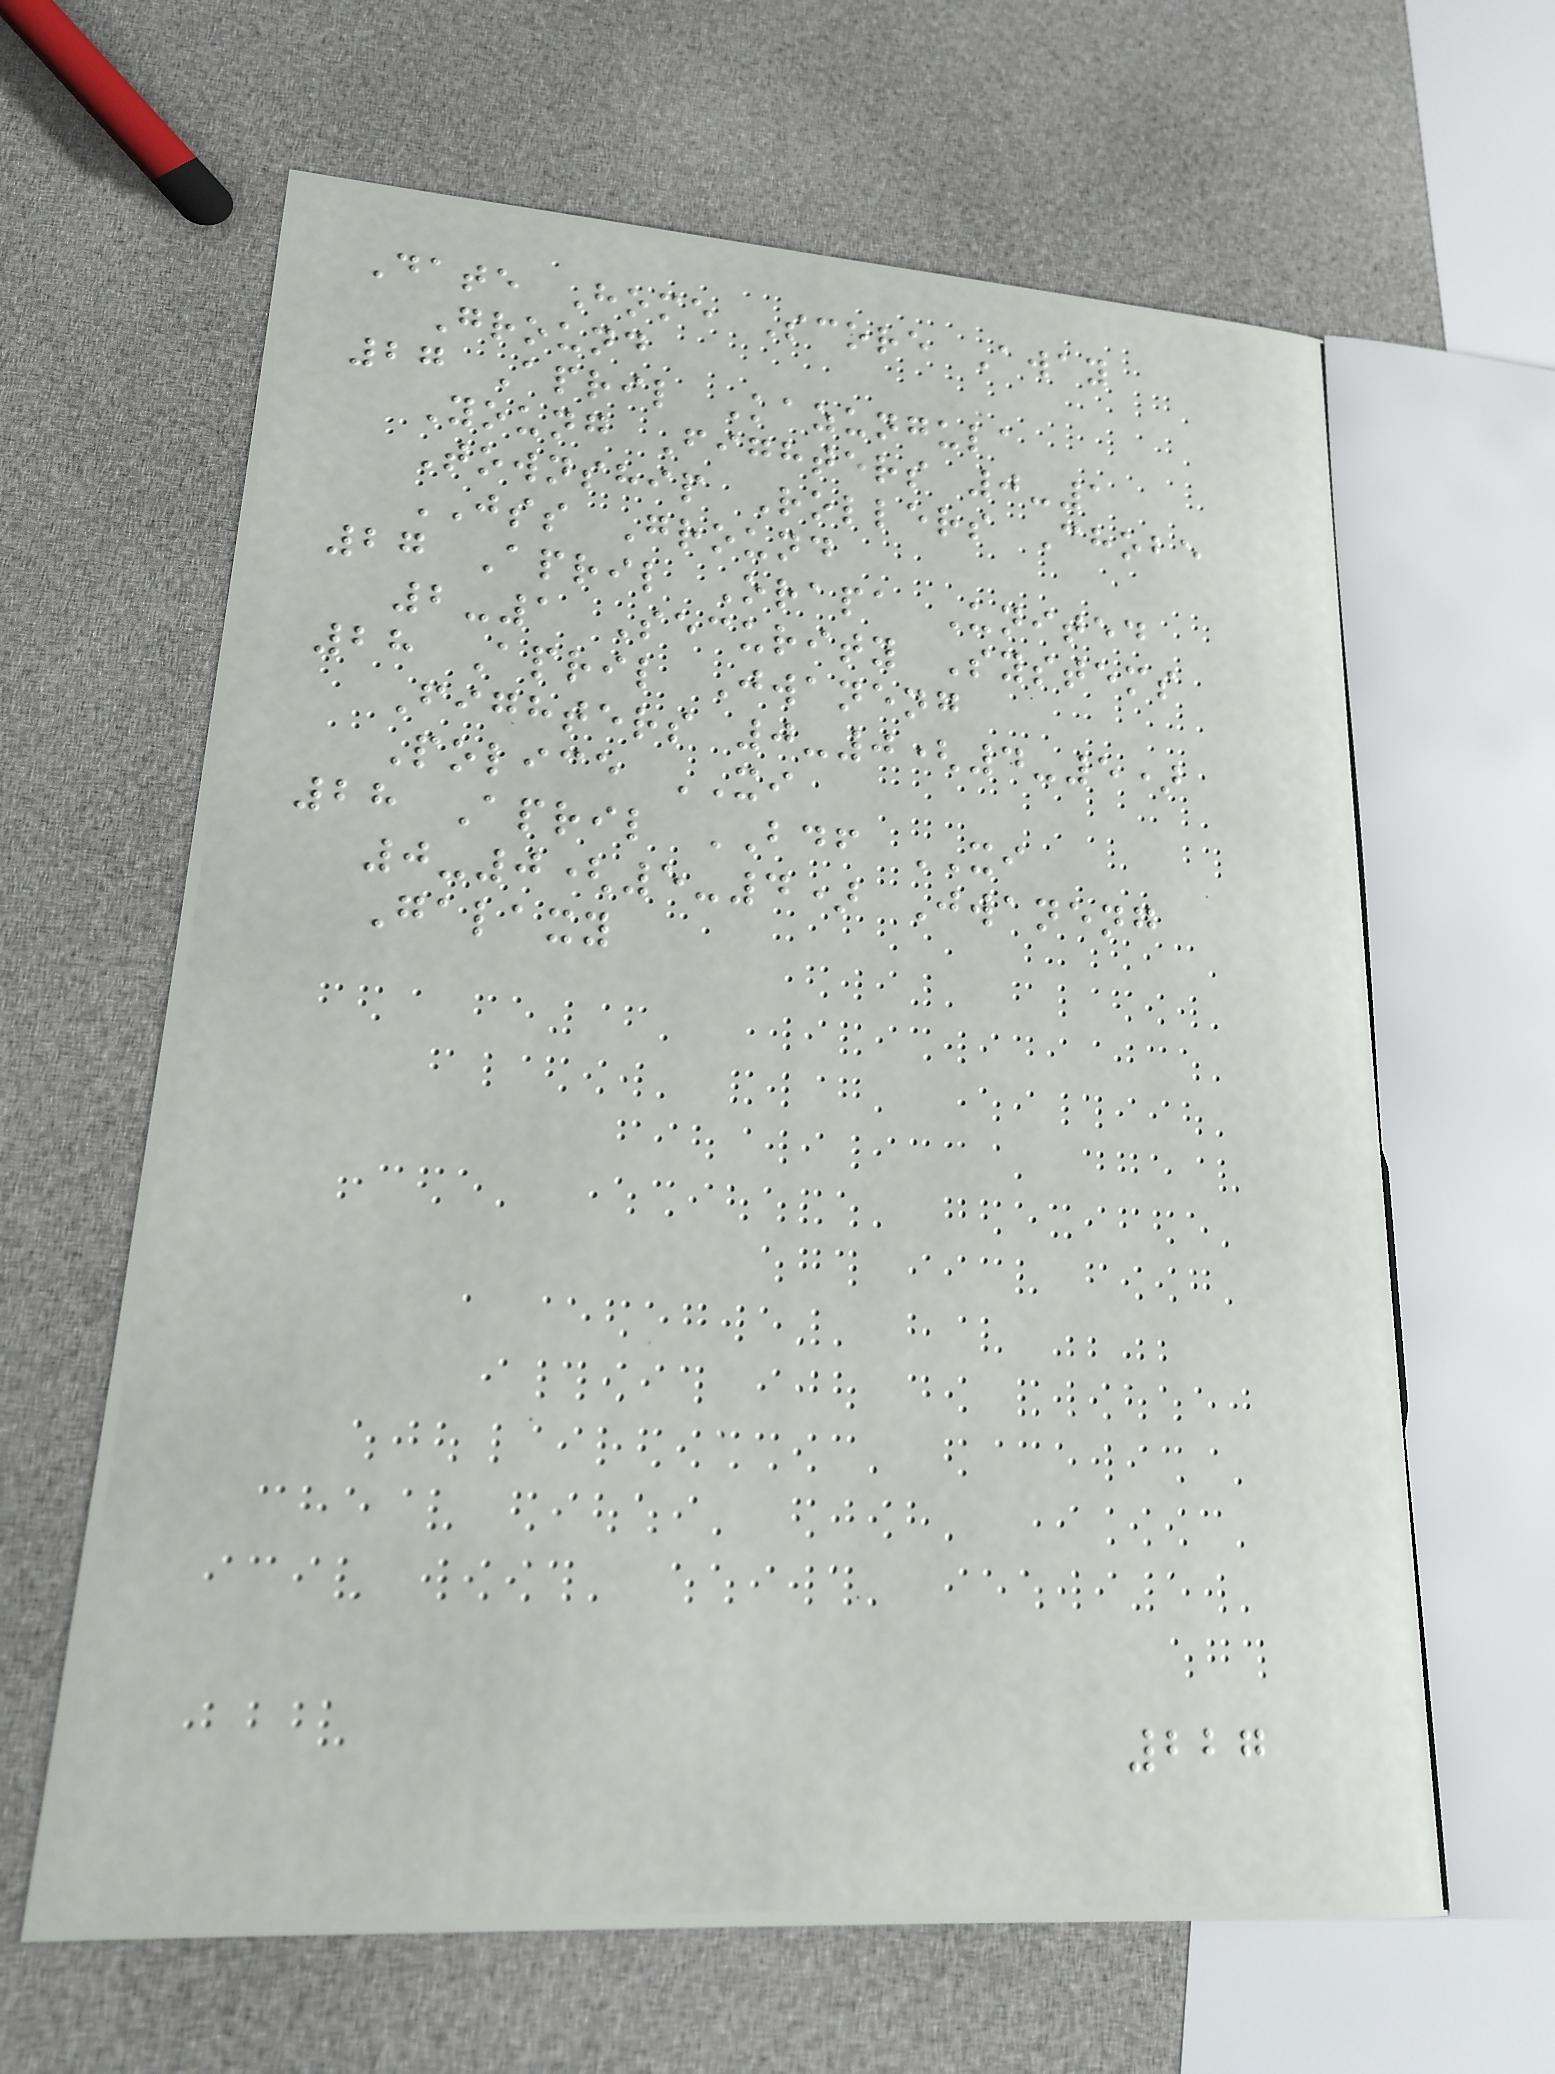Date Home Score Away
Ground
27 April Kazungula
Young Fighters 0-1
Township Rollers Chobe
JSS Ground
27 April Orapa United
2-1 Security Systems
28 April Jwaneng
Fighters 0-0(4-5)
Police XI
28 April BDF XI
0-0(5-4) Jwaneng
Galaxy
227
